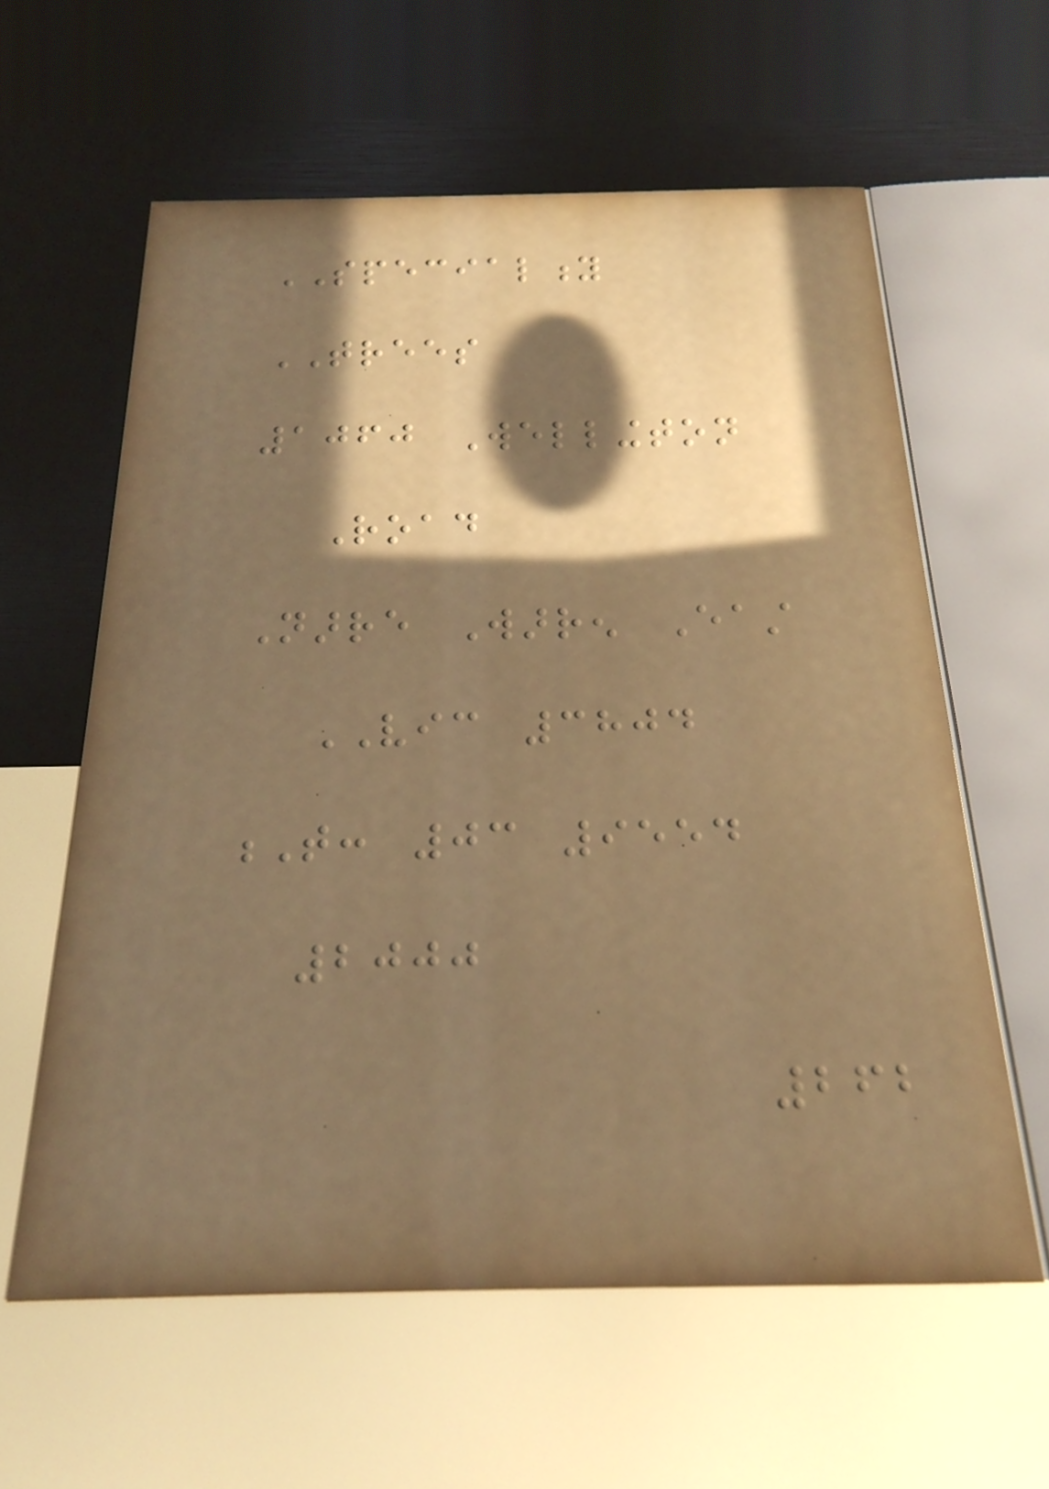SPECIALITY
TREES
1060 Wellington
Road
Narre Warren East
VIC 3804
T: 03 9554
2000
262
